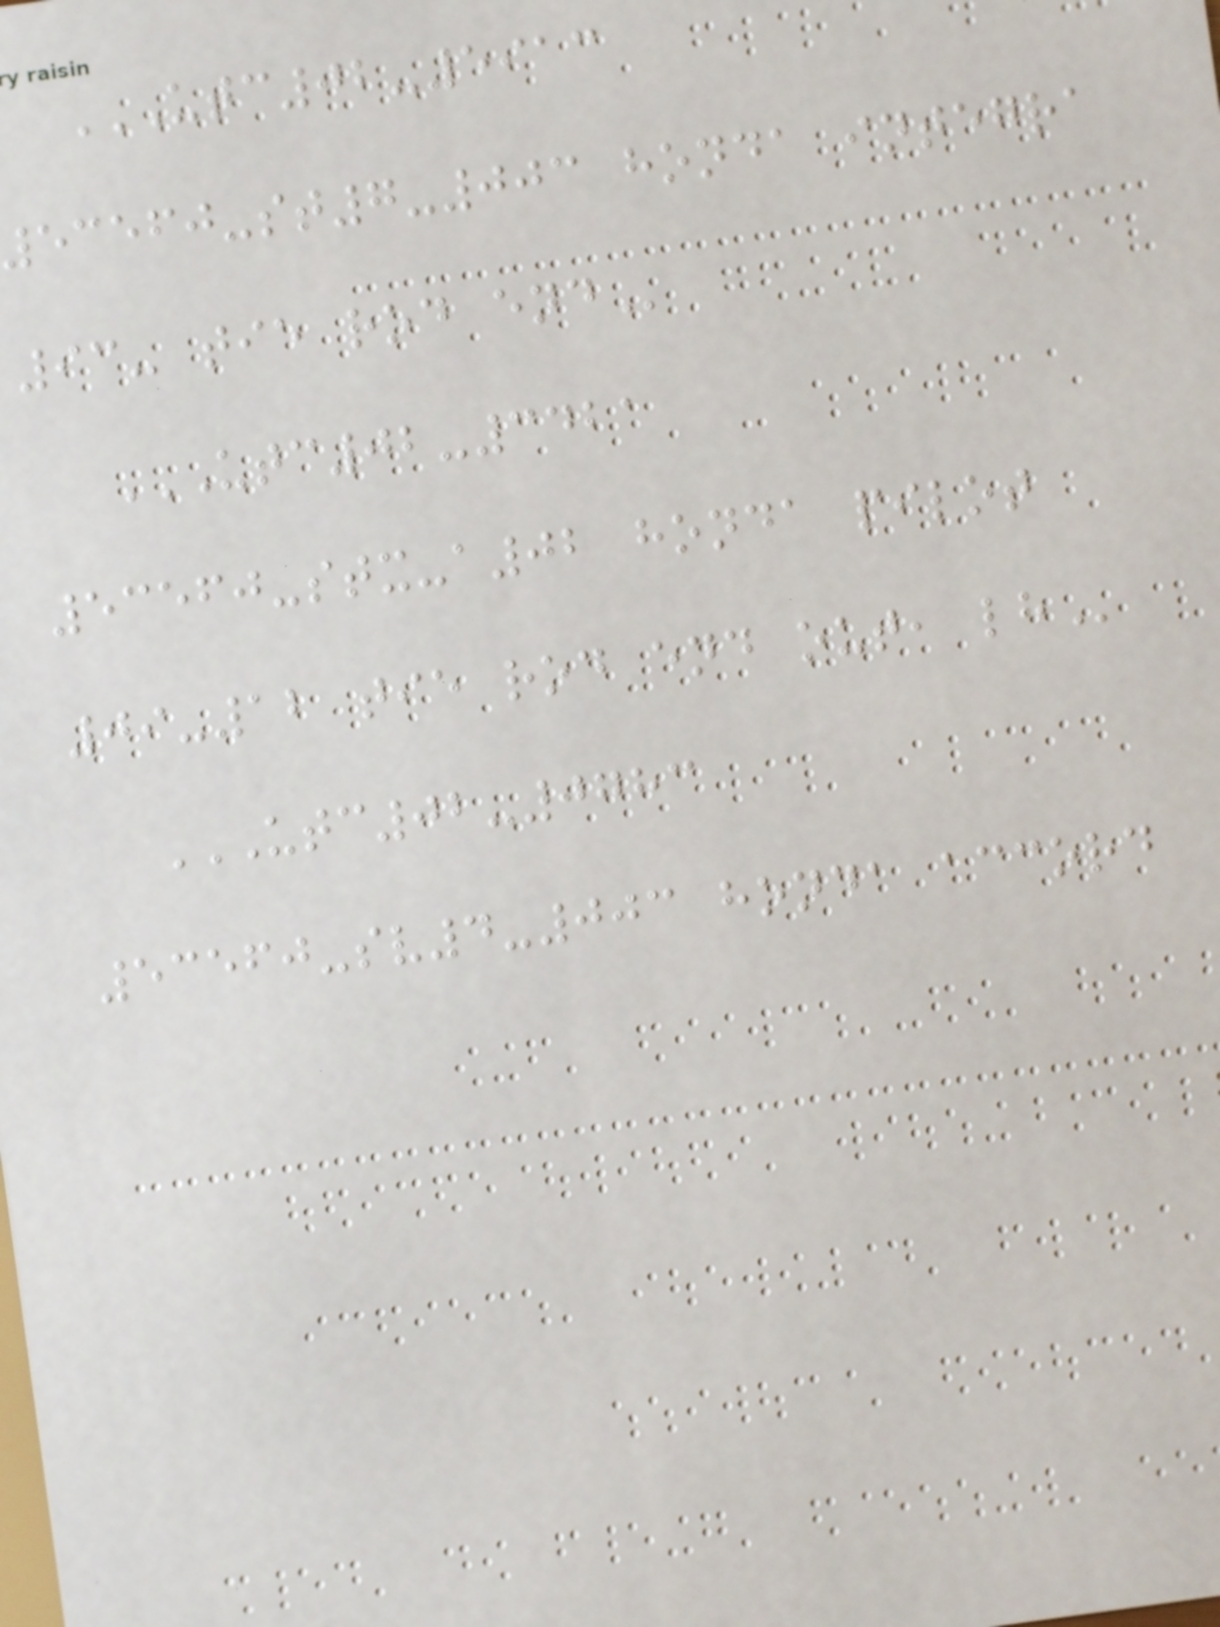UTC02-5913
-st7-003 honda integra
93- tie rod
UTC02-3421
53560-stx-a02 honda pilot
09-12 tie rod end out,
UTC02-0783
53560-sv4-003 honda accord
